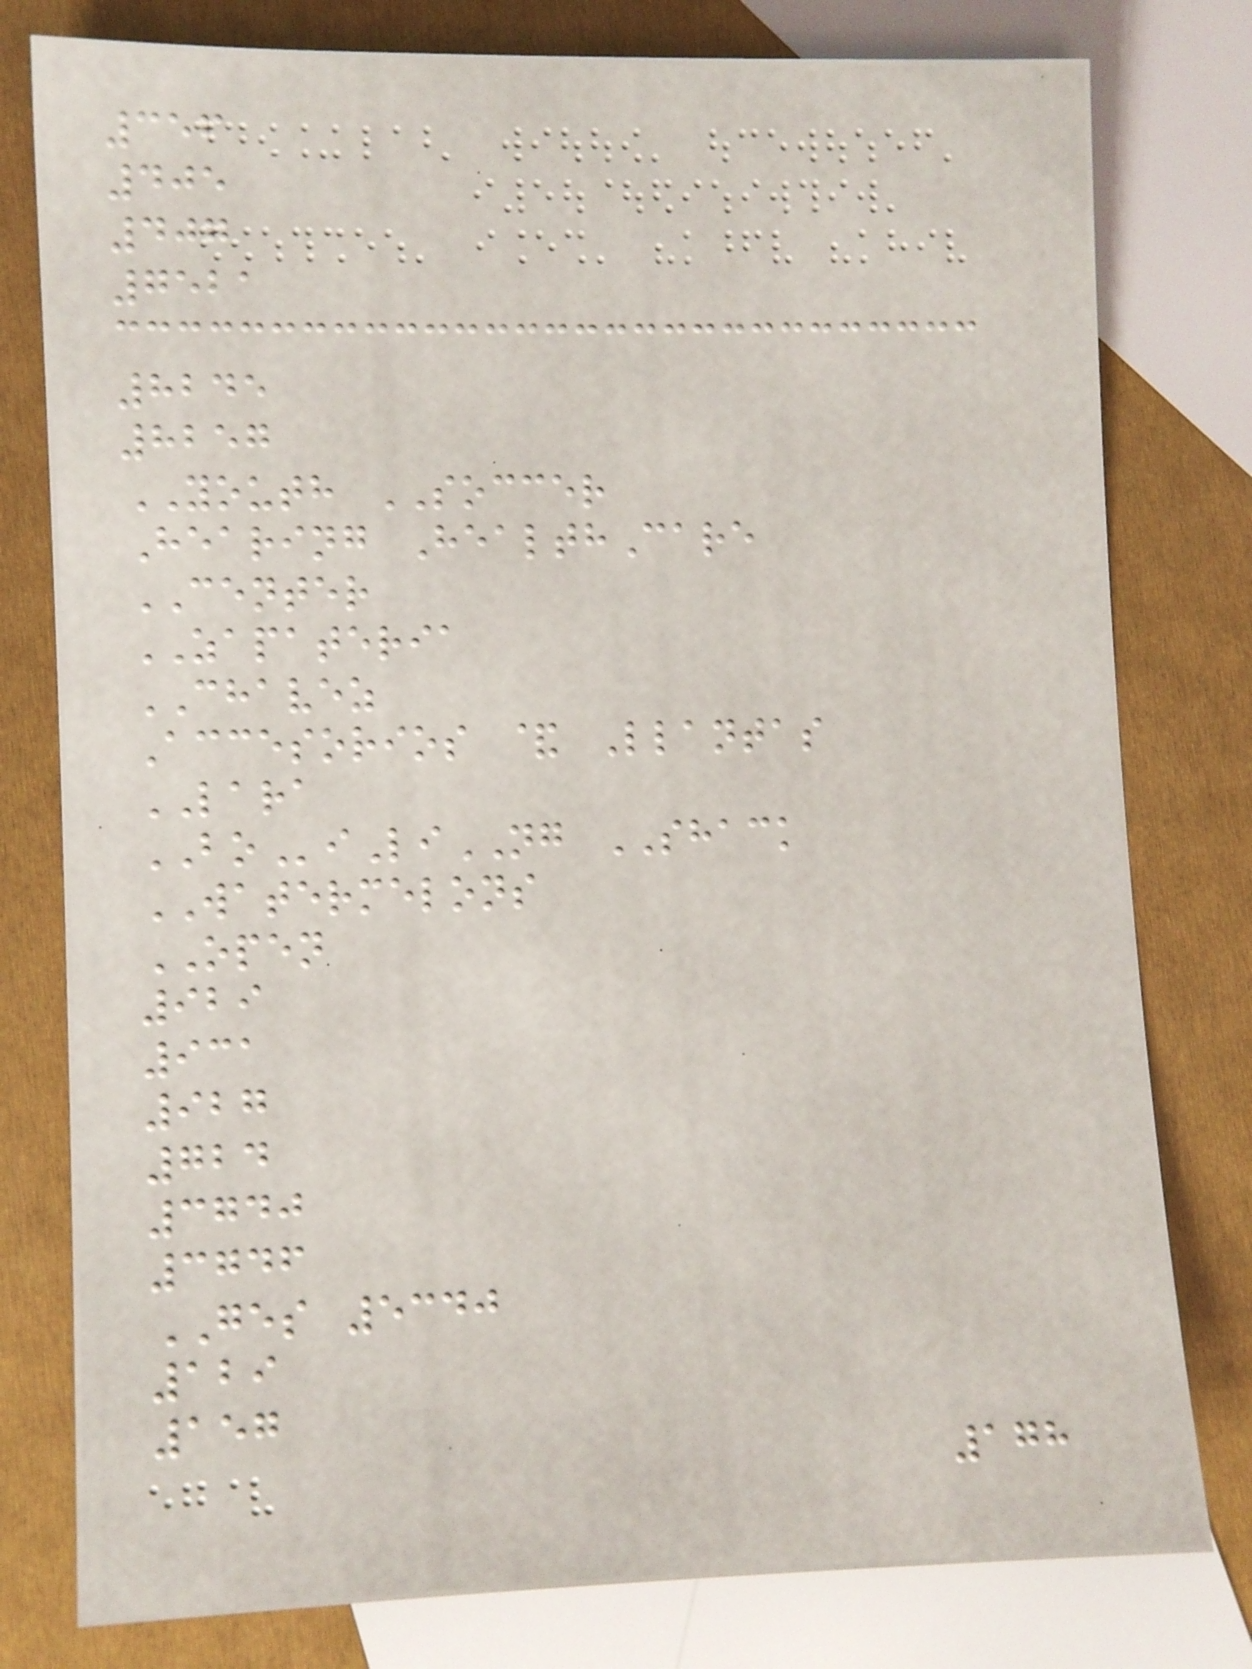356
405
407
7521
8245
8257
YOUTH SOCCER
Hearing HealthCare
CENTER
ZAPATERIA
CHAVEZ
Accesorios & Llantas
LARA
BOiLiNG SHACK
WATERMELONS
OPEN
929
931
927
724
3740
3746
GES 5340
129
157
178
